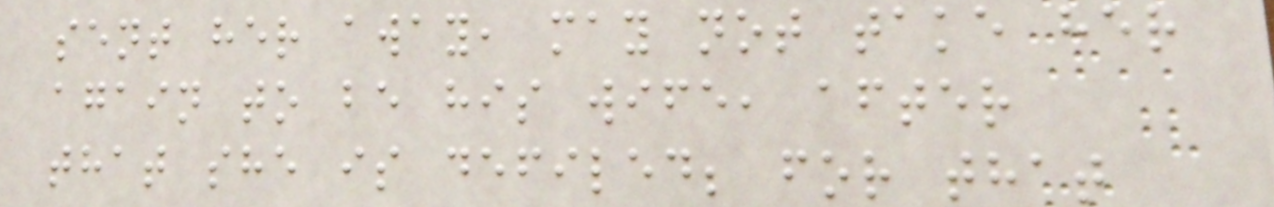sent her away, may not take her
again to be his wife, after
that she is defiled; for that
